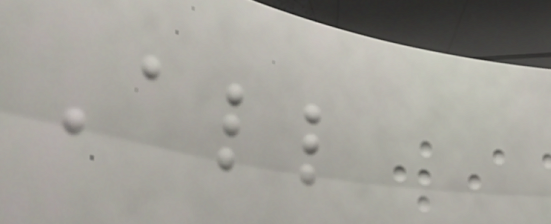All
